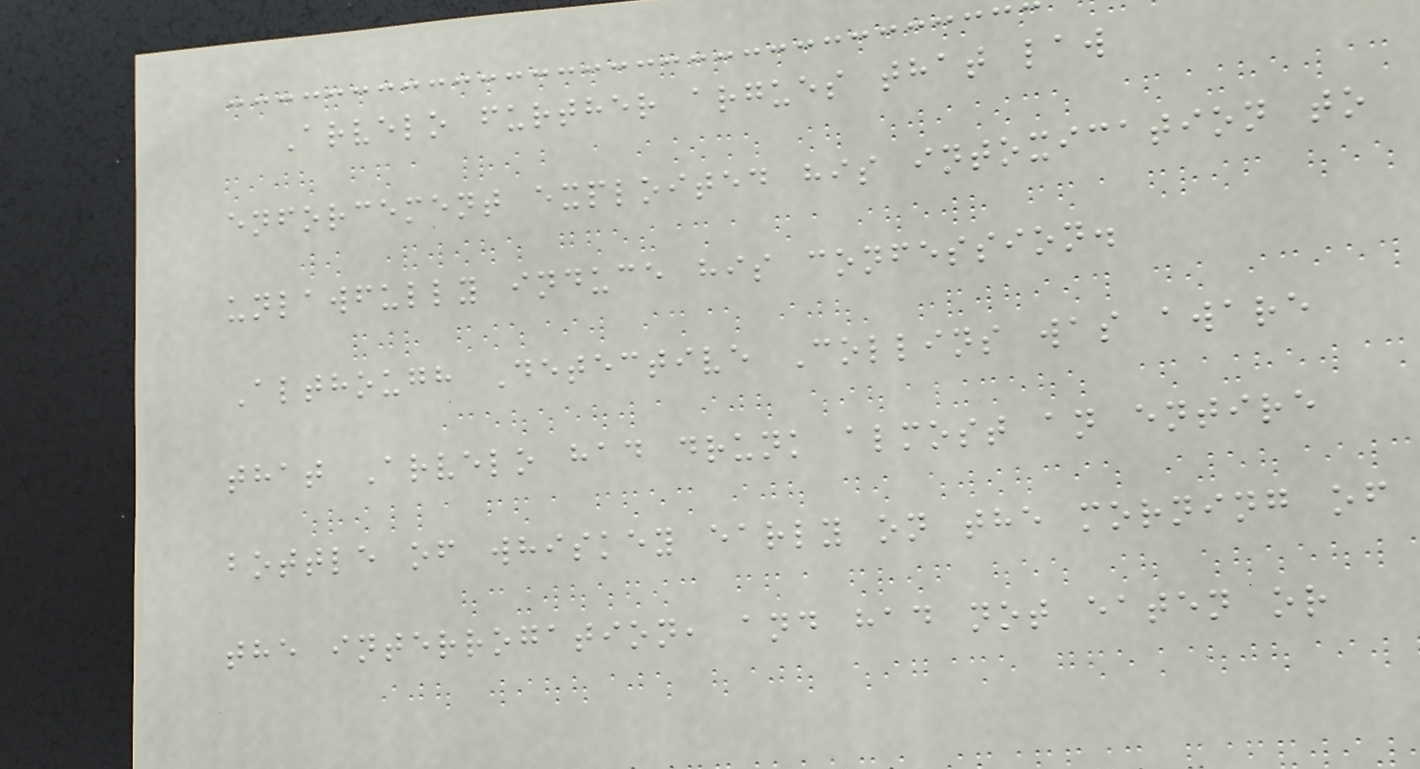Arvelo further argues that law
enforcement exploited his intoxication to
unlawfully induce his confession.
Although Detective Collins was aware
that Arvelo had drunk almost an entire
bottle of whiskey early on the morning of
the interrogation, and had not eaten or
